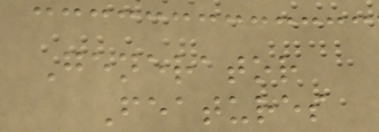Generator
Features
